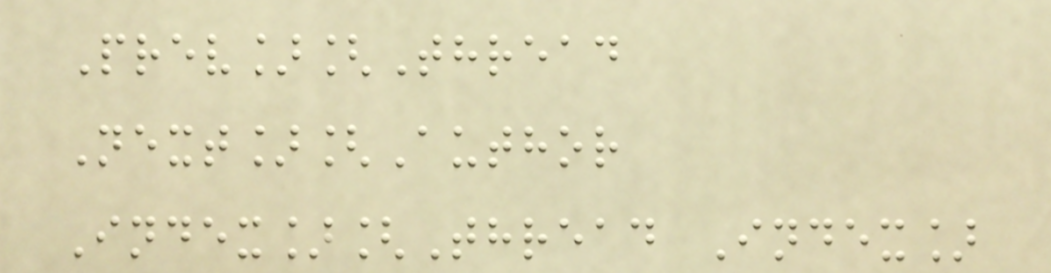Prev][Thread
Next][Author
Index][Thread Index]
